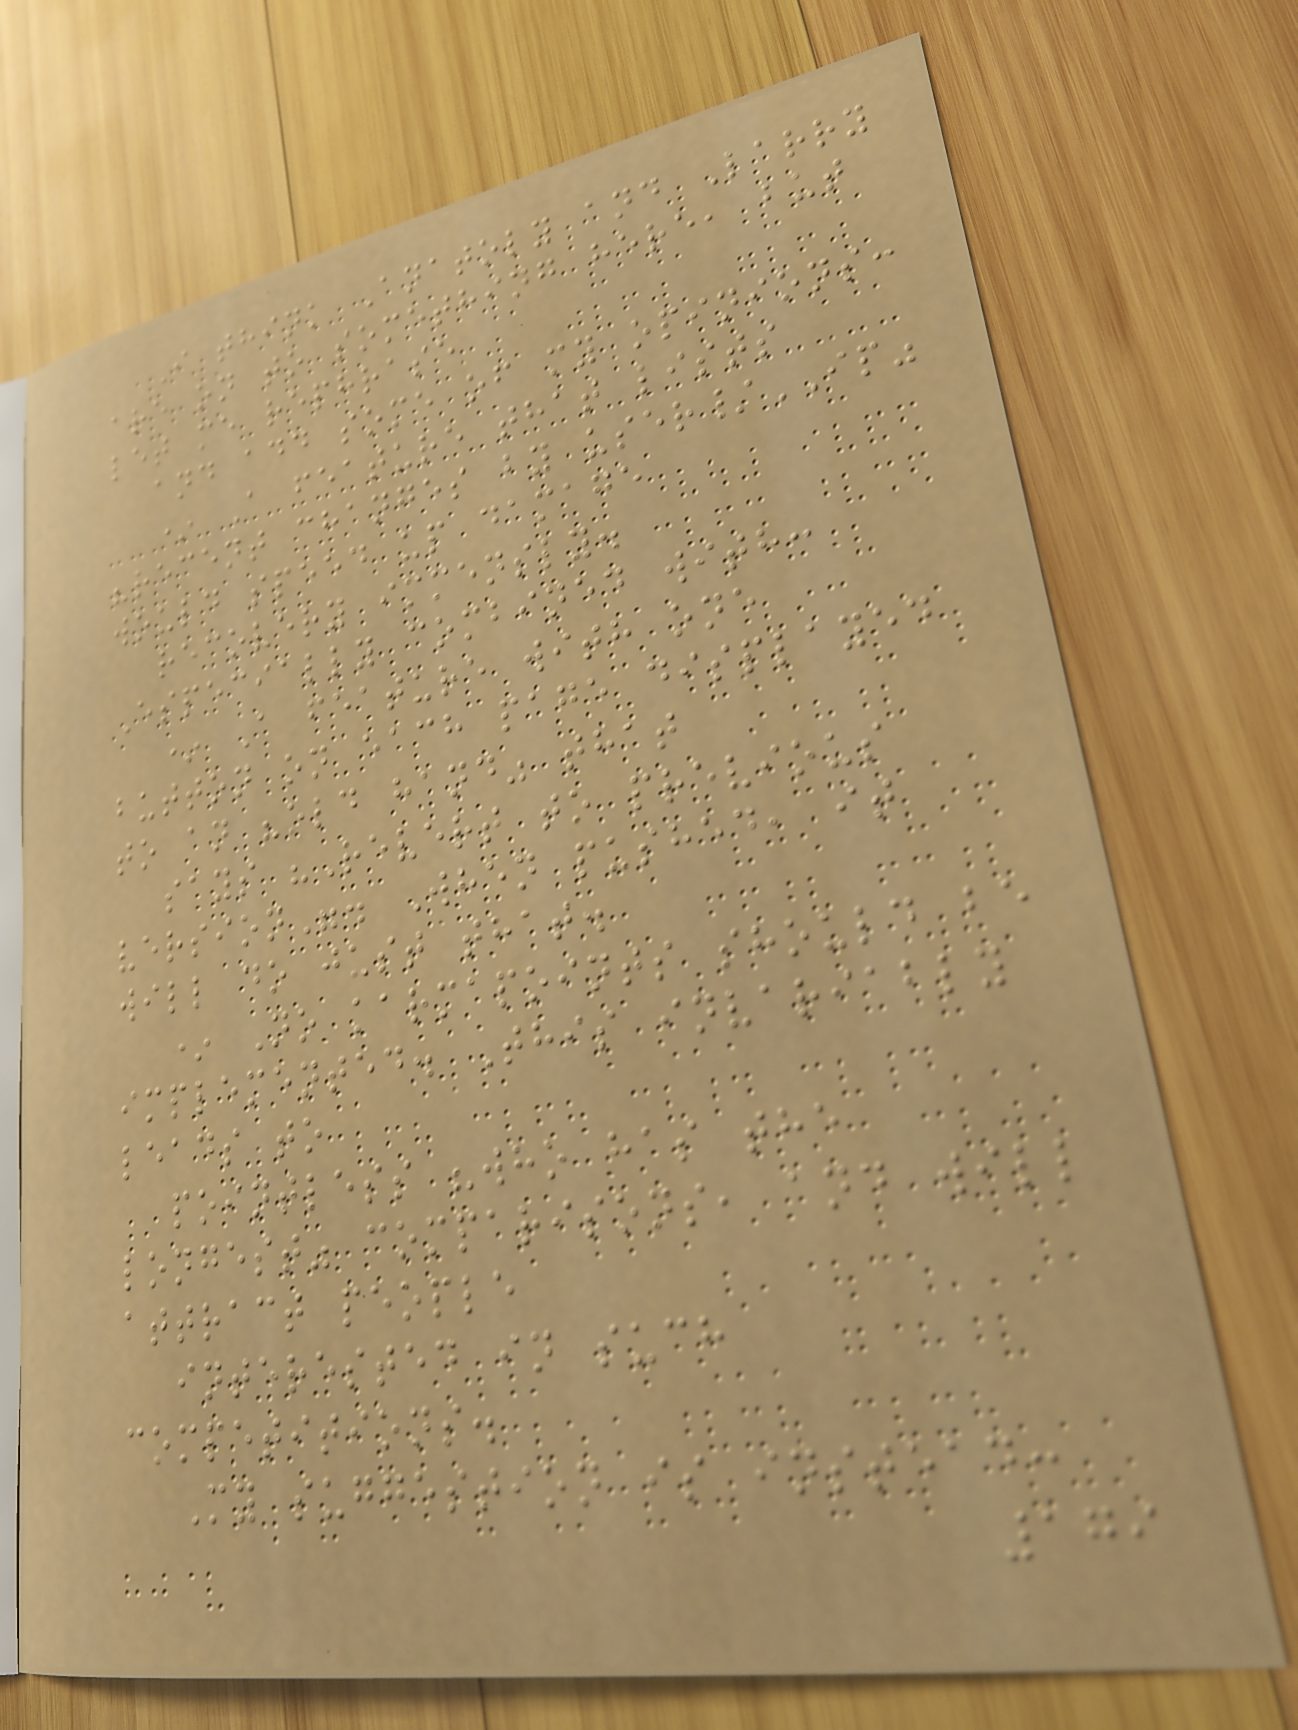I think Anatoly and Larry
are on to something here, but
let me rephrase
and add some of my opinions:
* A feature that lists
"recent changes by user/IP"
would speed up damage
recovery immensly.
Especially combined with:
* A feature with one
button on each page displayed
to an "old hand" that
says "Revert to previous
version". When pushed, it
will do just that.
* No karmapoints should be
implemented. This invariably
leads to
pointless "who has the
longest" comparisons, and will
attract people
interested in such
competitions.
My suggestion is instead:
179
